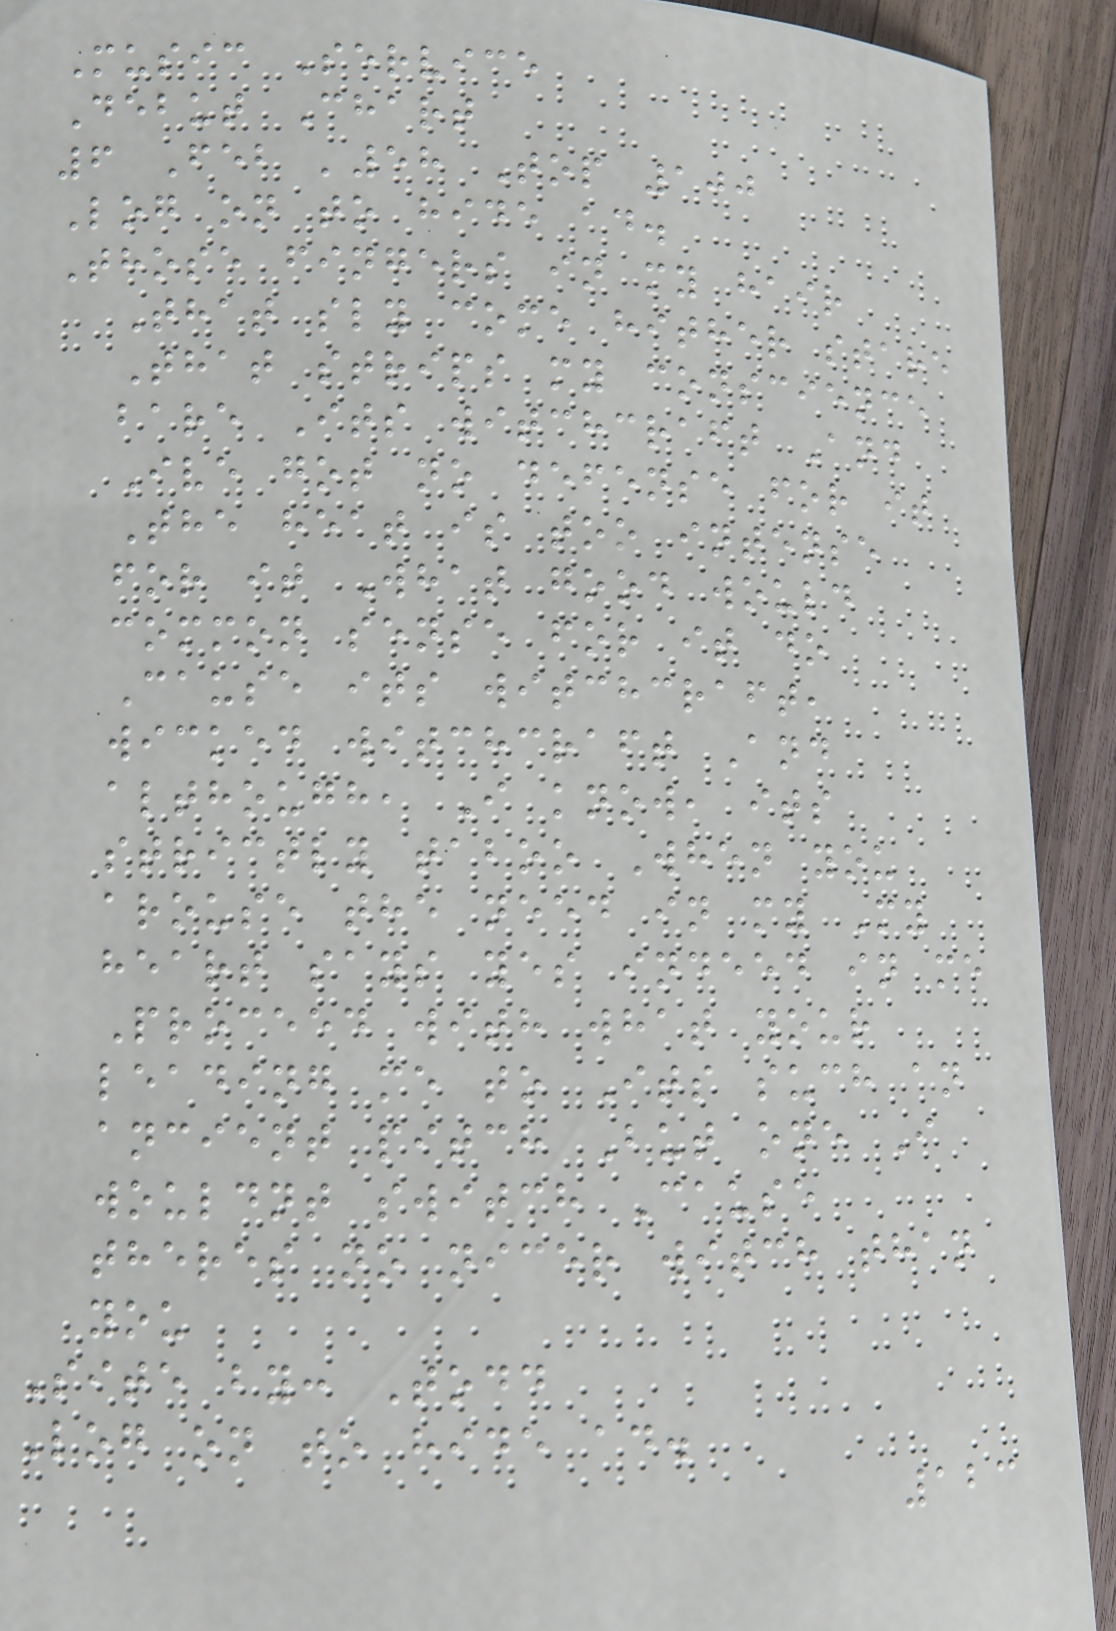Music Service
Debut Chart
6 Feb '58 Top 100
Log on to hide ad.
Those fingers in my hair
That sly come hither stare
That strips my conscience
bare Its witchcraft And
Ive got no defense for it
The heat is too intense
for it What good would
common sense for it do
Cause its witchcraft,
wicked witchcraft And
although, I know, its
strictly taboo When you
arouse the need in my My
heart says yes indeed in me
Proceed with what your
leading me to Its such an
ancient pitch But one I
wouldnt switch Cause
theres no nicer witch than
you
Site by: Todd
Log on to hide ad.
123
